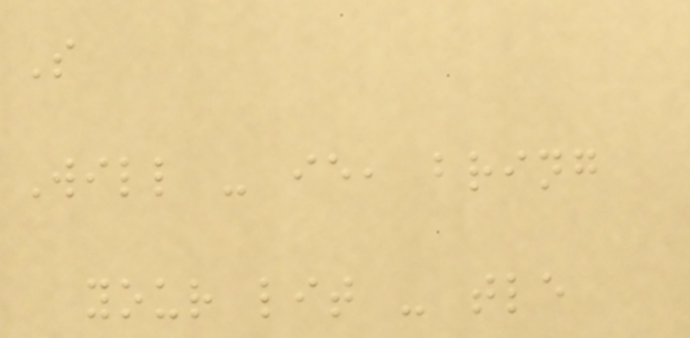S
Will - ie, bring
your lit - tle
